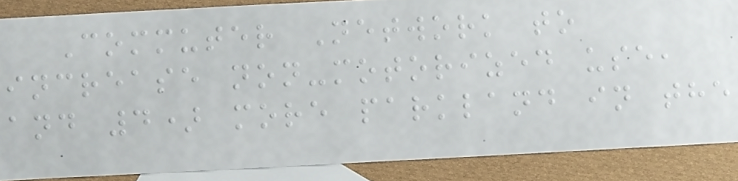Commuter Network to
increase non-motorized use,
and 4) more parkland in the
